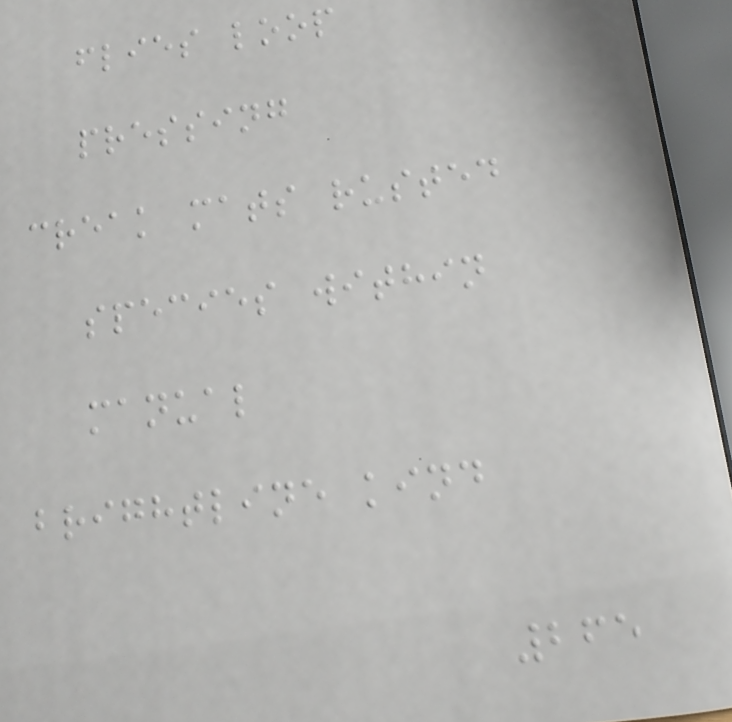flies loop
pressing
creak mats rusted
species within
manual
brightline kind
265
